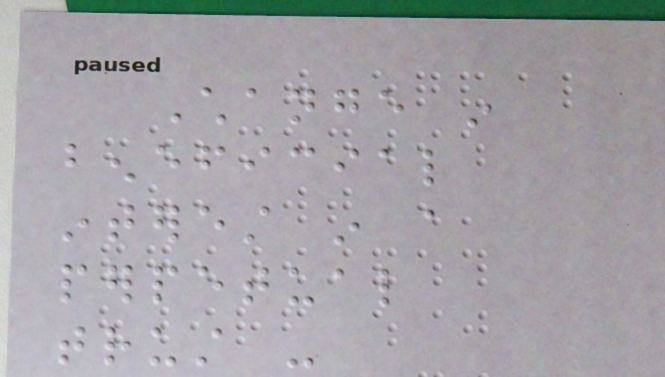Change in
beneficial
interest in a
perpetual
trust -
